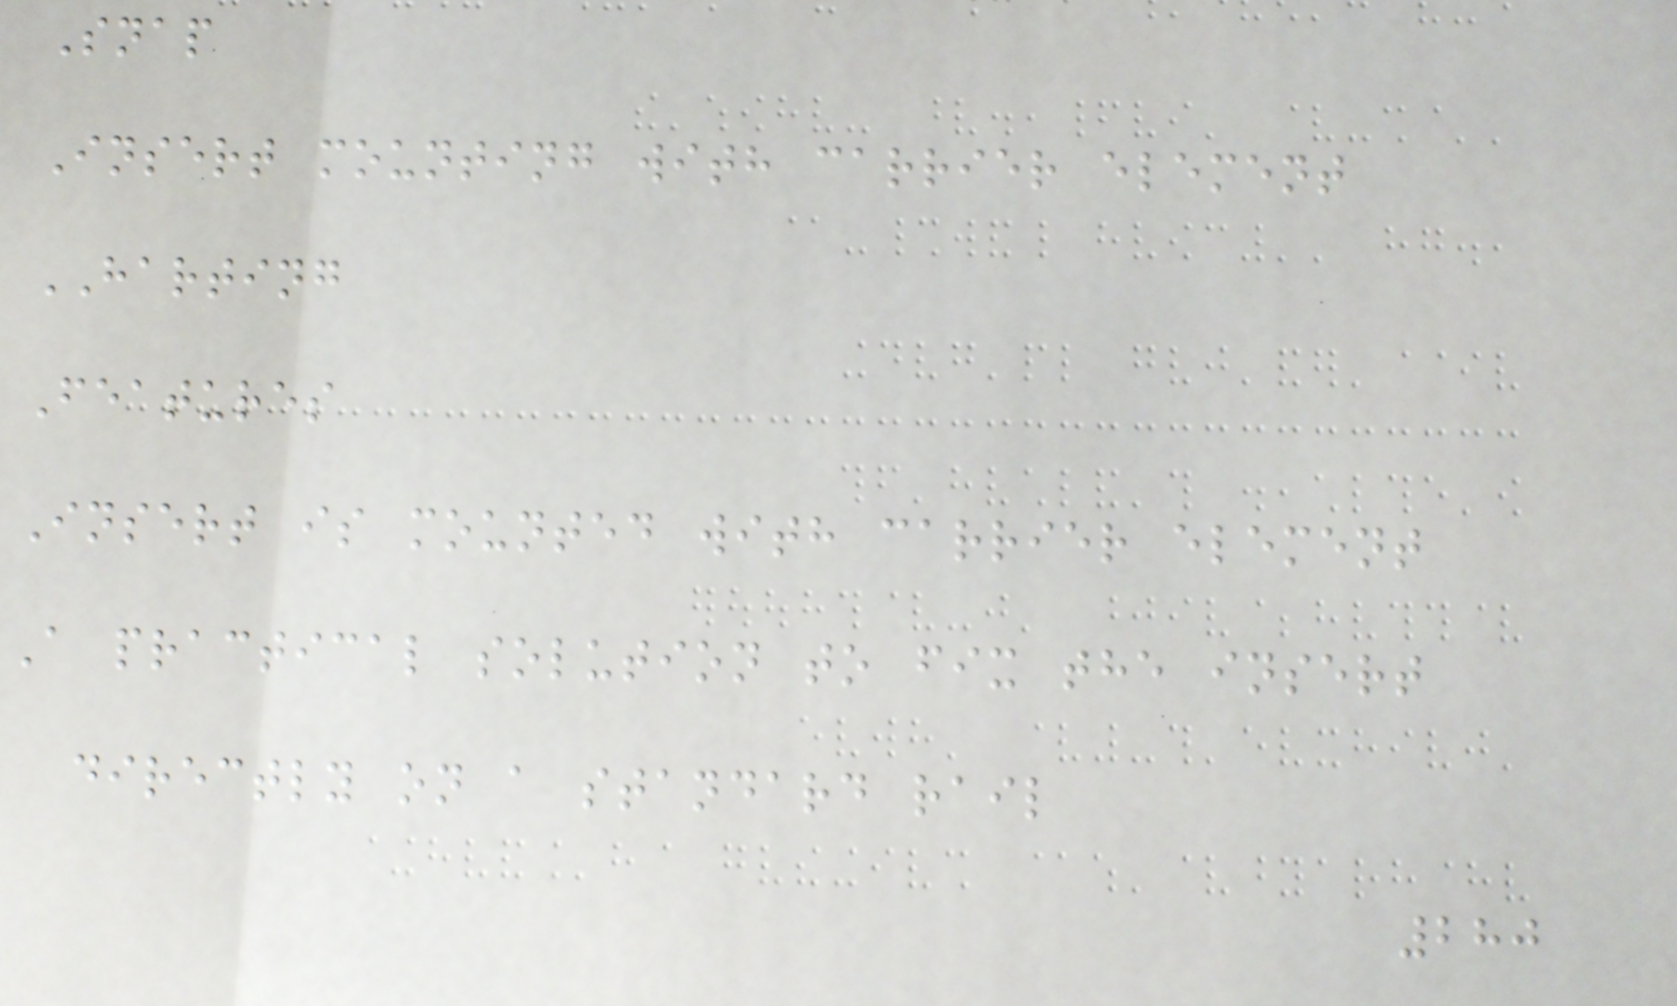Snap
Insert mounting with carrier element
HARTING
Features
Insert is mounted with carrier element
A practical solution to fix the insert
directly on a standard rail
280
